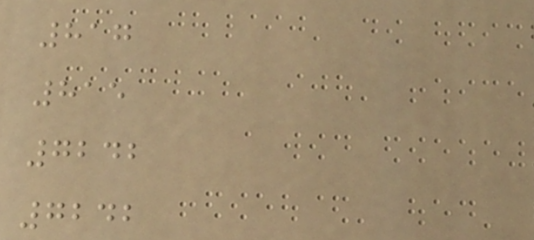817
815
7242
7242
